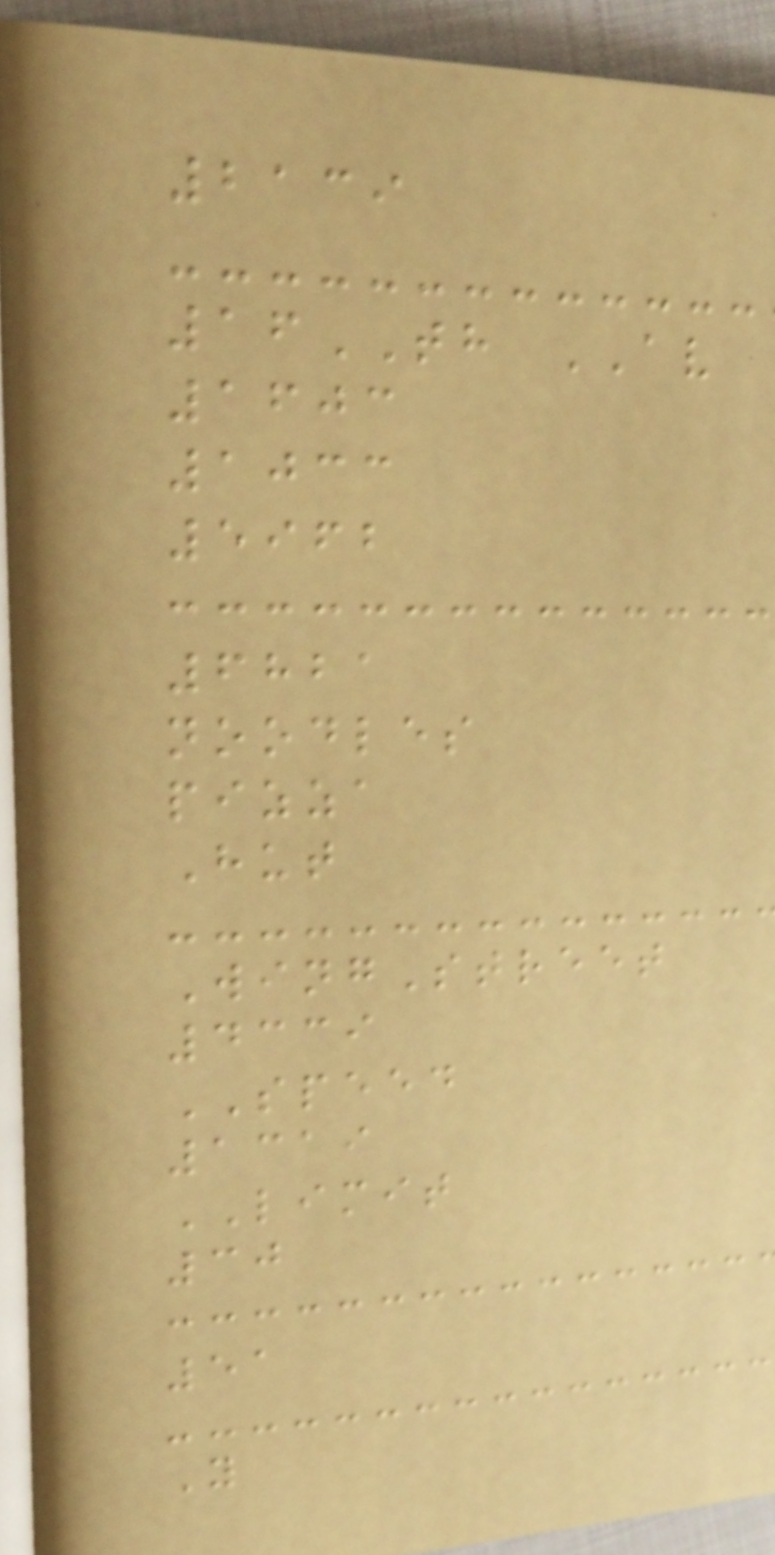2139
16TH AV
1603
1033
5962
6821
noodles
pizza
Hut
WingStreet
4339
SPEED
1319
LIMIT
30
51
Y
